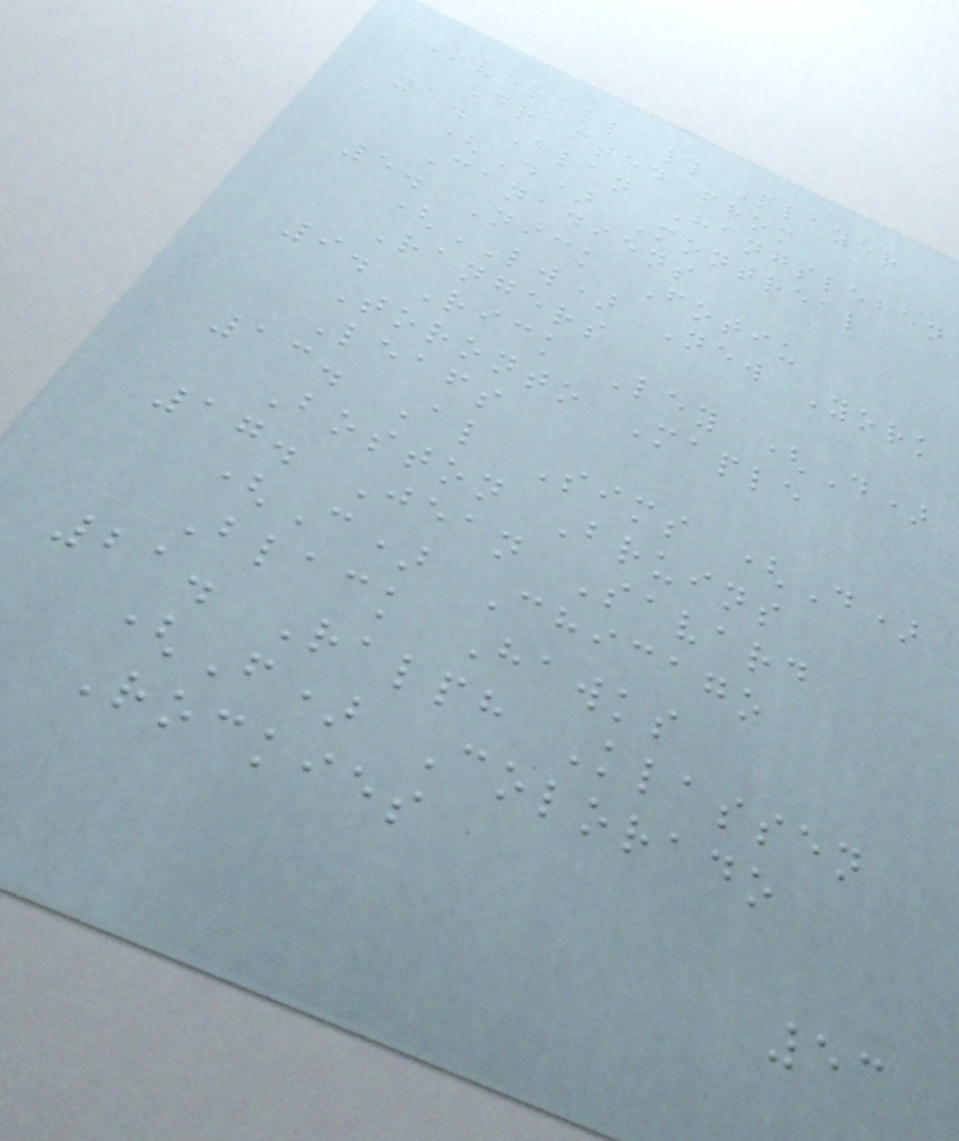Overall # Player
Drafted from
1. Alan Hangsleben
(D) Montreal
Canadiens
5. Nick Fotiu
(LW) New York
Rangers
9. Rick Ley (D)
Toronto Maple
Leafs
13. Al Sims (D)
Boston Bruins
17. Jean Savard
(C) Chicago
Black Hawks
21. Ralph Klassen
(F) Colorado
Rockies
53
